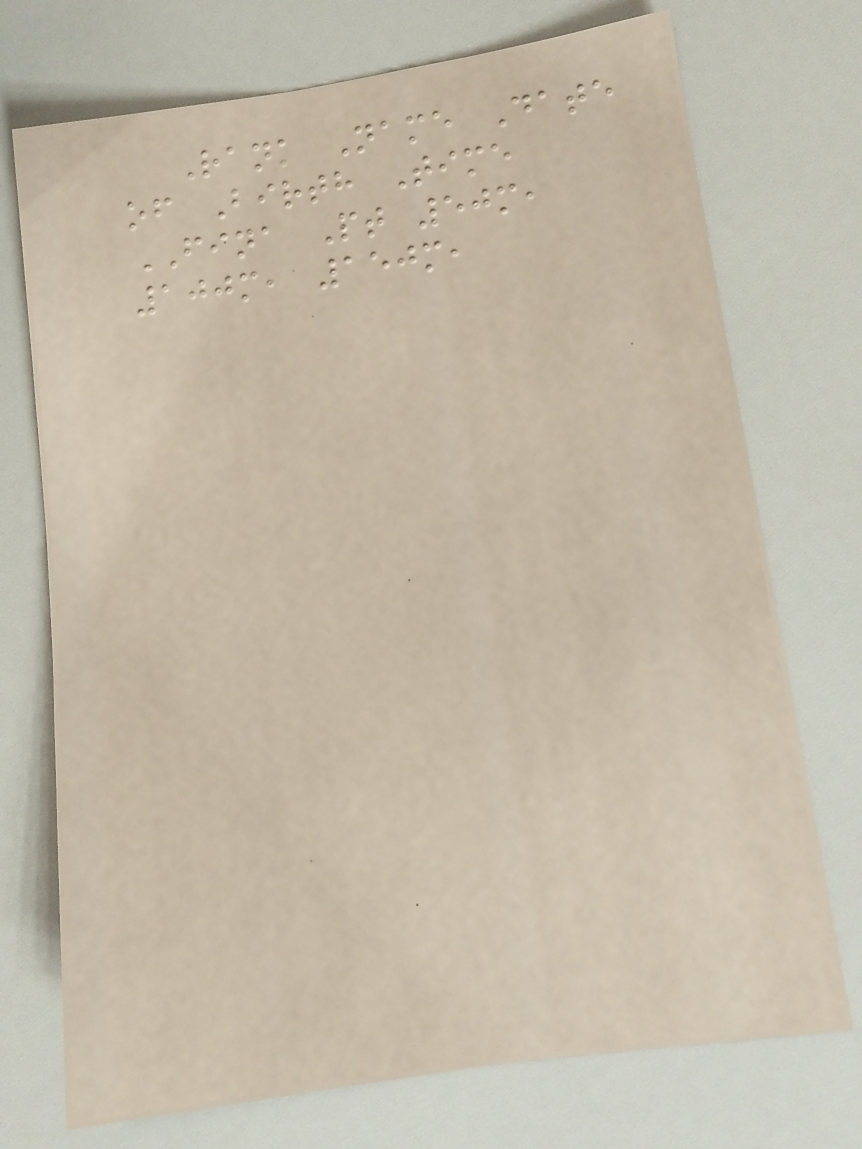Rank Name Date
of Birth Time
FINA Pt 50m,
100m, 150m,
